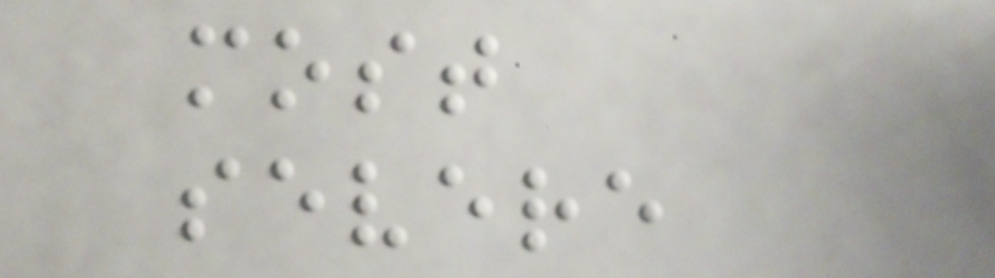most
severe
